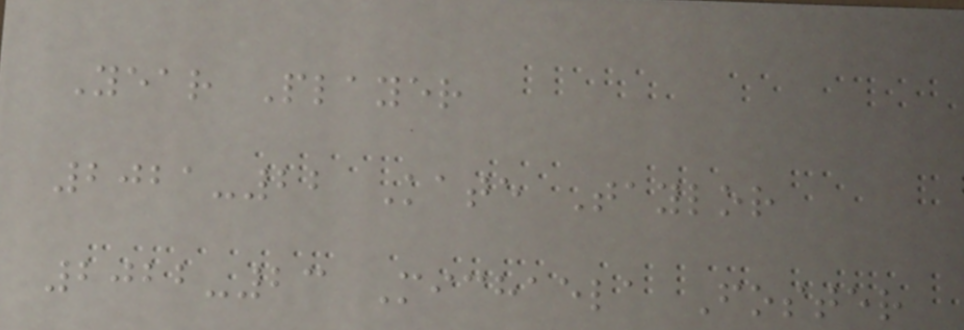Year Player
2021-22 Kate Taylor
2022-23 Michaela Foster
